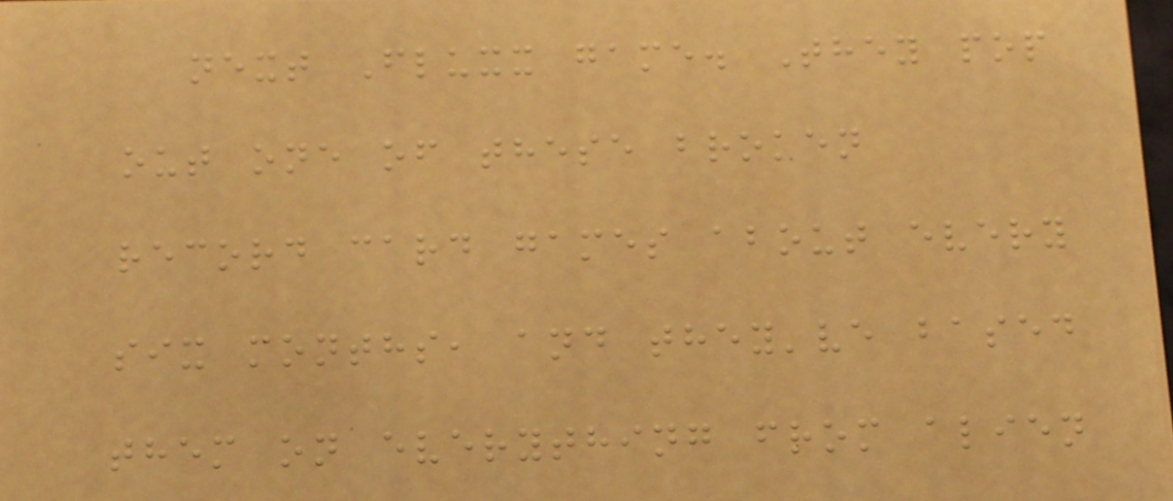next Fluxx game. They pop
out one of these broken
record card games about every
six months, and they've based
them on everything from alien
